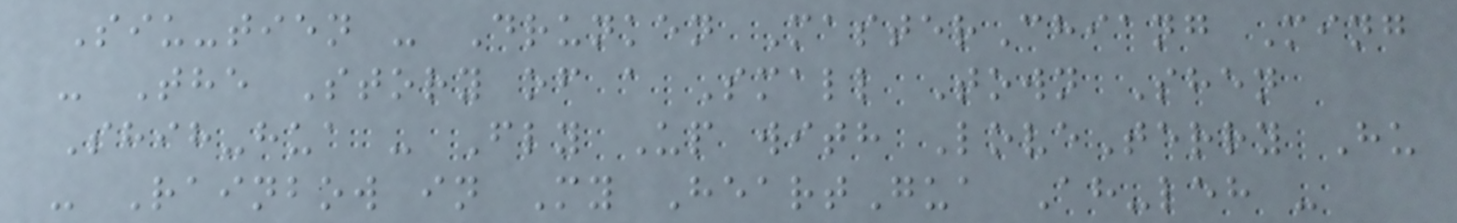Siu-tien - Drunken MasterChiang Ming
- The Story of a Small Town Shen
Shih-hua - Fly Up with LoveTerry Hu
- Rainbow in My HeartGua Ah-leh -
